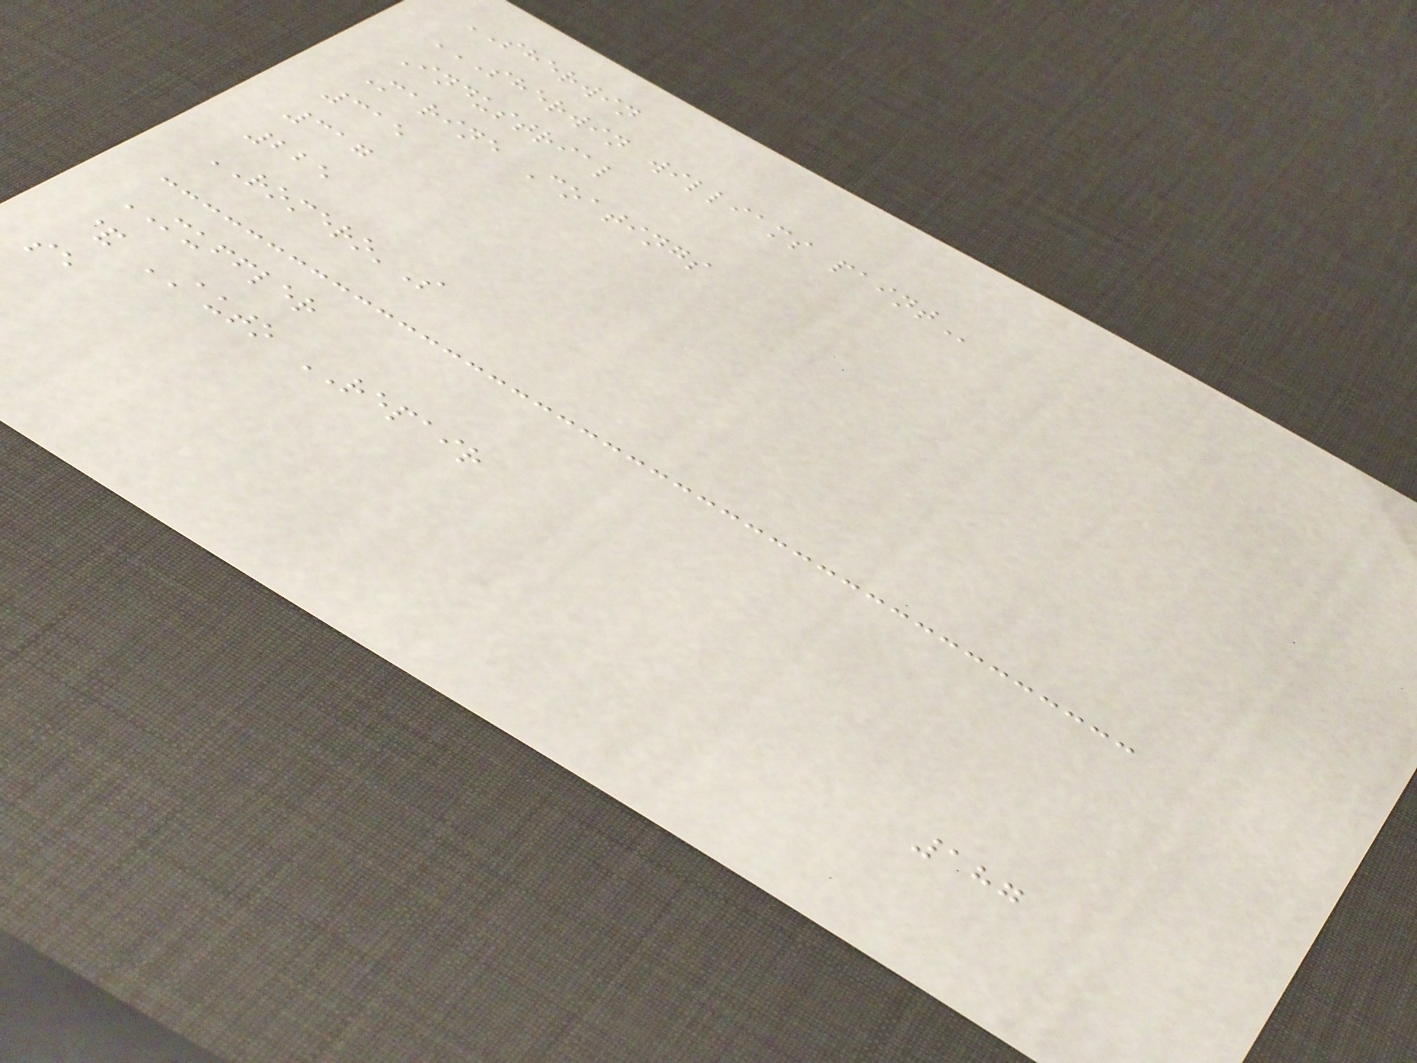SHERWIN
SHERWIN WILLIAMS PAINT
Industrial
Marine Coatings
315
317
225
ROMERO'S
MUFFLER
& AUTO REPAIR
se
187
